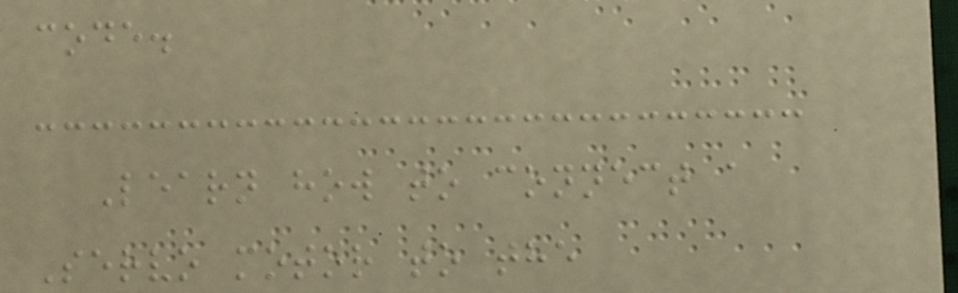code.
Learn how to connect a
Servo motor to the
